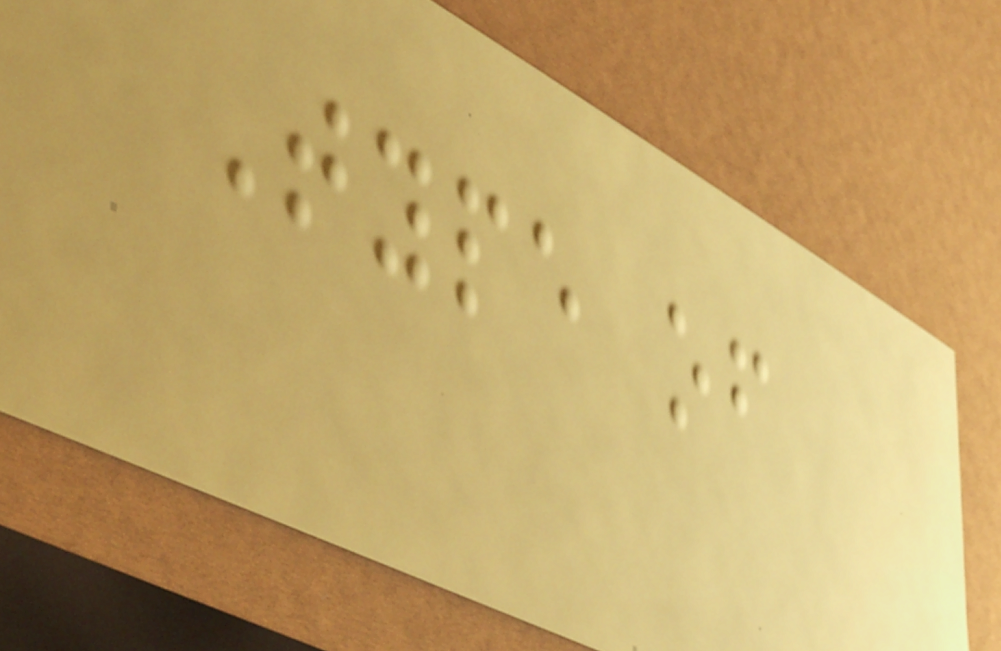Type of
